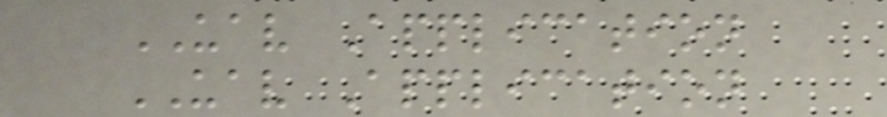UAV Application
UAV Application
